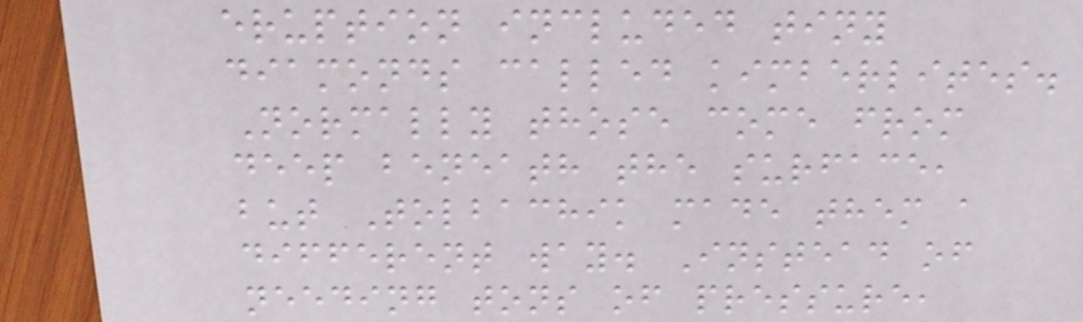eruption included tiny
diamonds called kimberlites.
Normally those come from
deep beneath the surface,
but Tolbachik made them a
different way. Instead of
needing tons of pressure,
